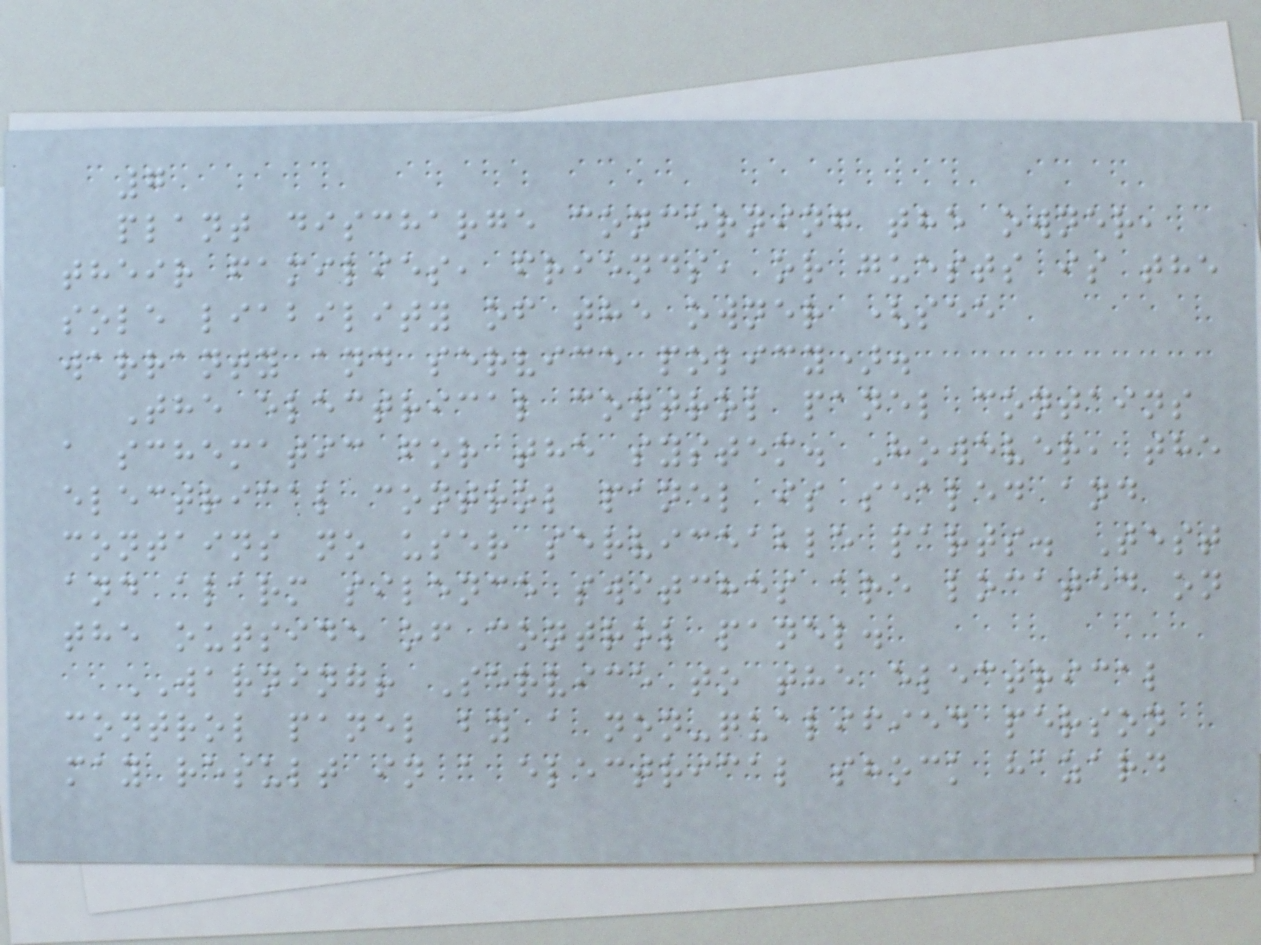7
plant discharge concerning the owner,
their families, friends, or guests is the
sole liability of the owner (see
warranty and service policy).
The electrical control panel contains
a schematic for the system. However, the
electrical control panel is sealed and
contains no user serviceable parts. Test
and alarm silence switches are located on
the outside of control panel.
WARNING! Service to the electrical
control panel by a non-qualified person
may result in a electrical shock hazard
